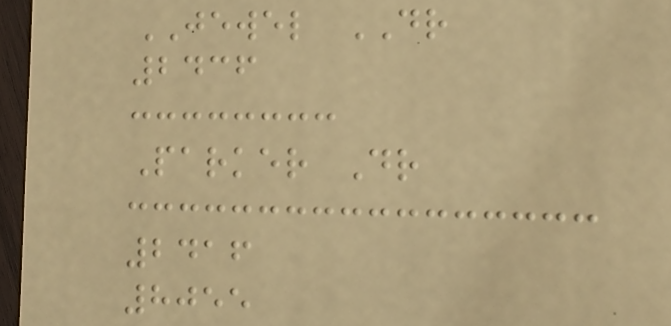JEWEL DR
2436
Parker Dr
2416
8055
